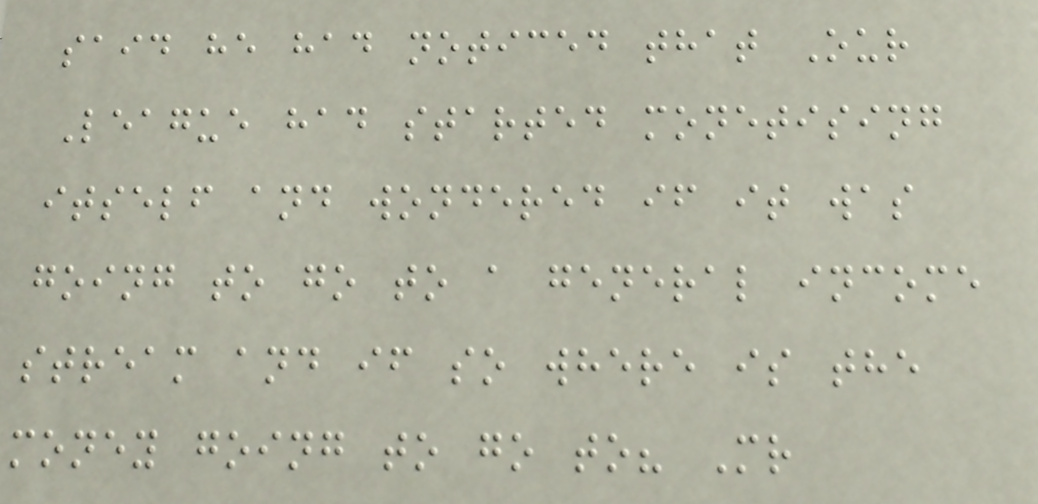said he had noticed that Our
League had started monetising
itself and wondered if it was
going to go to a general income
stream and if so where is the
money going to go to? Mr
